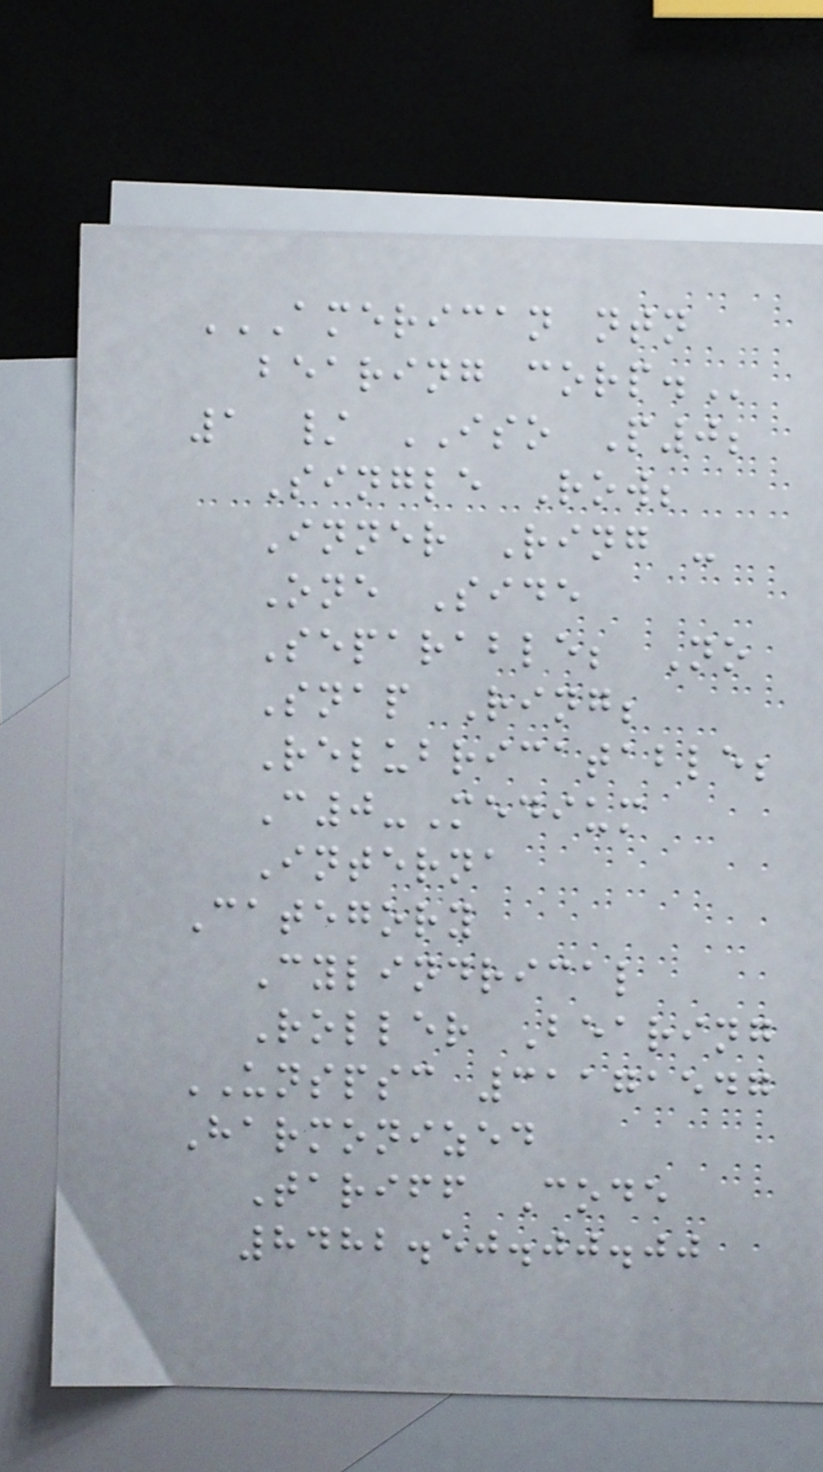AMERICAN NTN
BEARING CORP.
1 / ISO P0;
Single Row;
Inner Ring -
One Side
Separable; No
Snap Ring;
Relubricatable;
C0-Medium
Interna
Category
Cylindrical
Roller Bearing
UNSPSC 31171547
Harmonized
Tariff Code
8482.50.00.00
